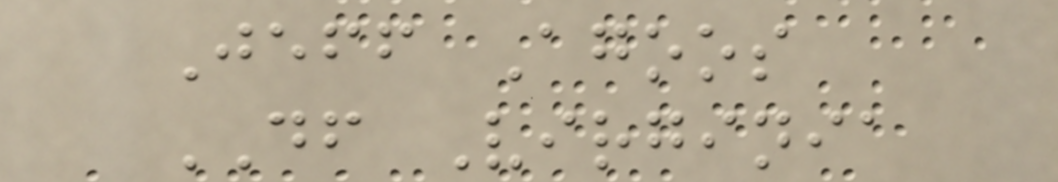Jeff Agoos
DF Virginia
